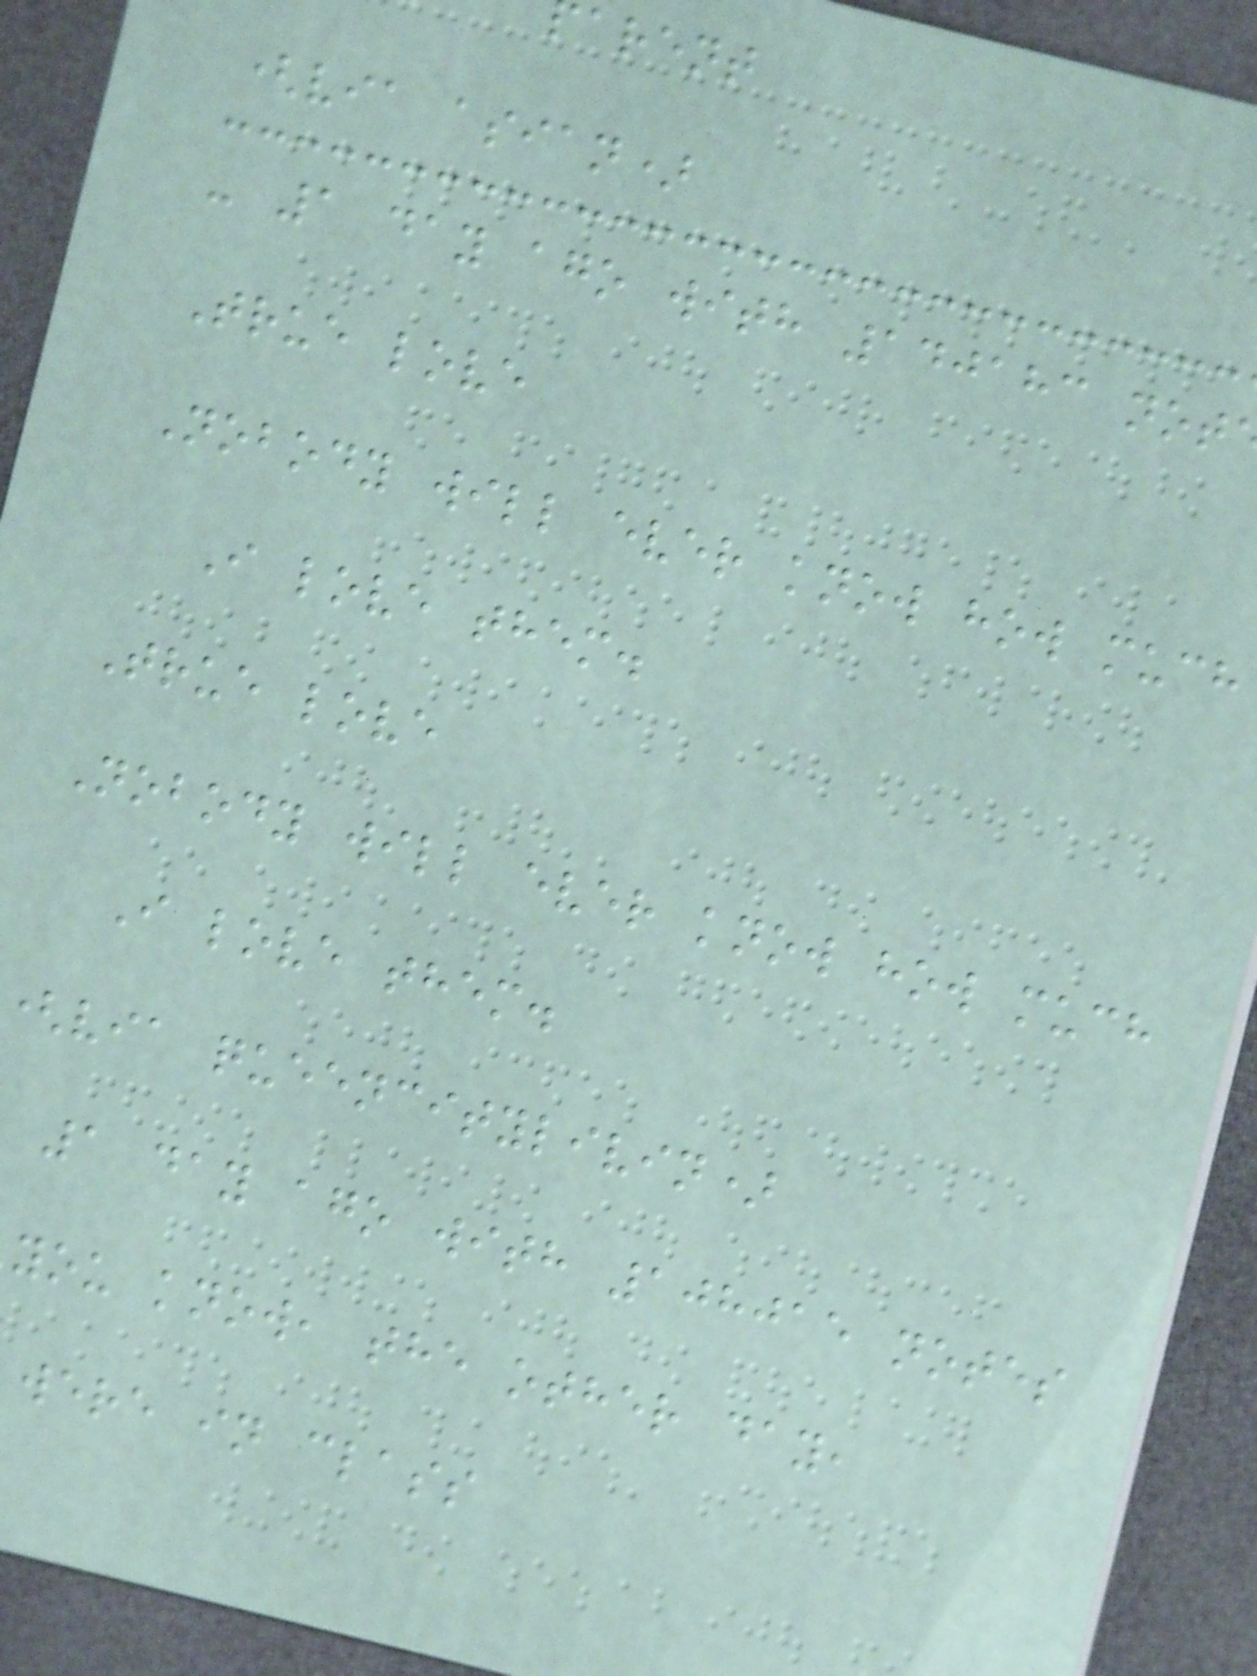arent
(via asian)
- 1 day ago with 140183 not
True love
Nobody will ever know how much
I love them.
True love
Nobody will ever know how much
I love them.
via queencitylivin)
1 day ago with 108015 notes
you know, the other day,
were in class
